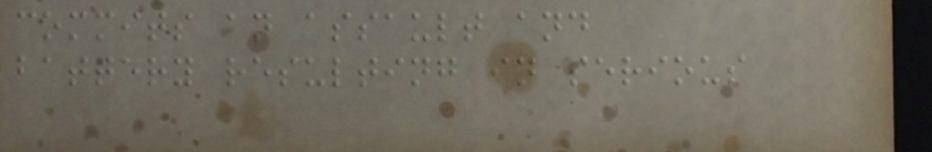commits an assault and
battery resulting in serious
